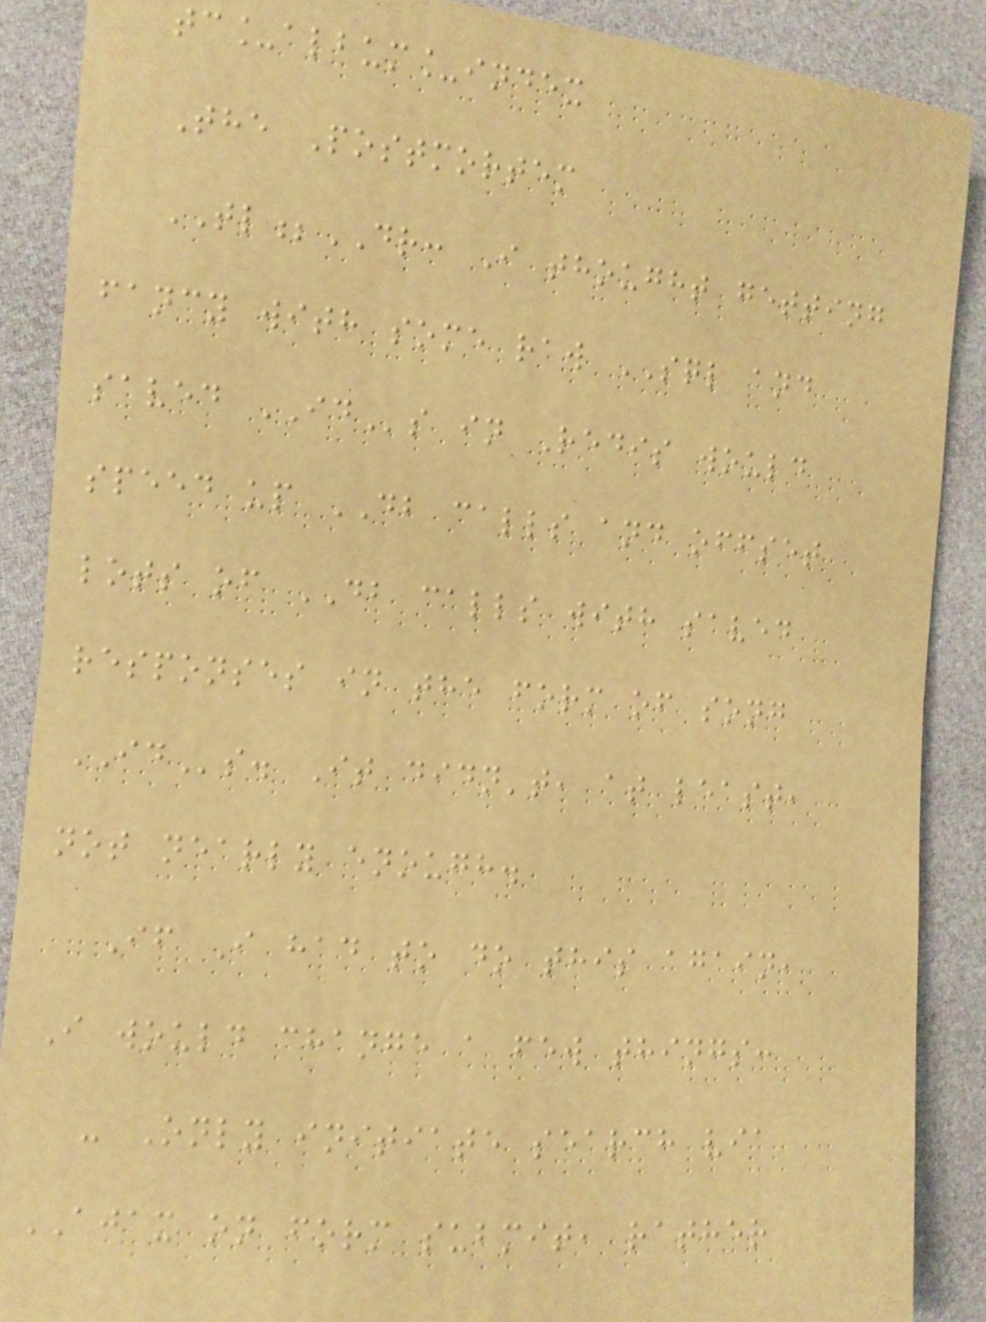tc_album_index
The Postmortem
TL;DR: I thought getting
fancy with some raw SQL and
saved IDs in Redis would
speed up DB calls and offset
lots of DB calls with saved
responses in the form of song
IDs. It didn't, at least,
not nearly enough.
If I had to do this again,
I would change a few things:
- Only initiate search via
AJAX on form submit, rather
